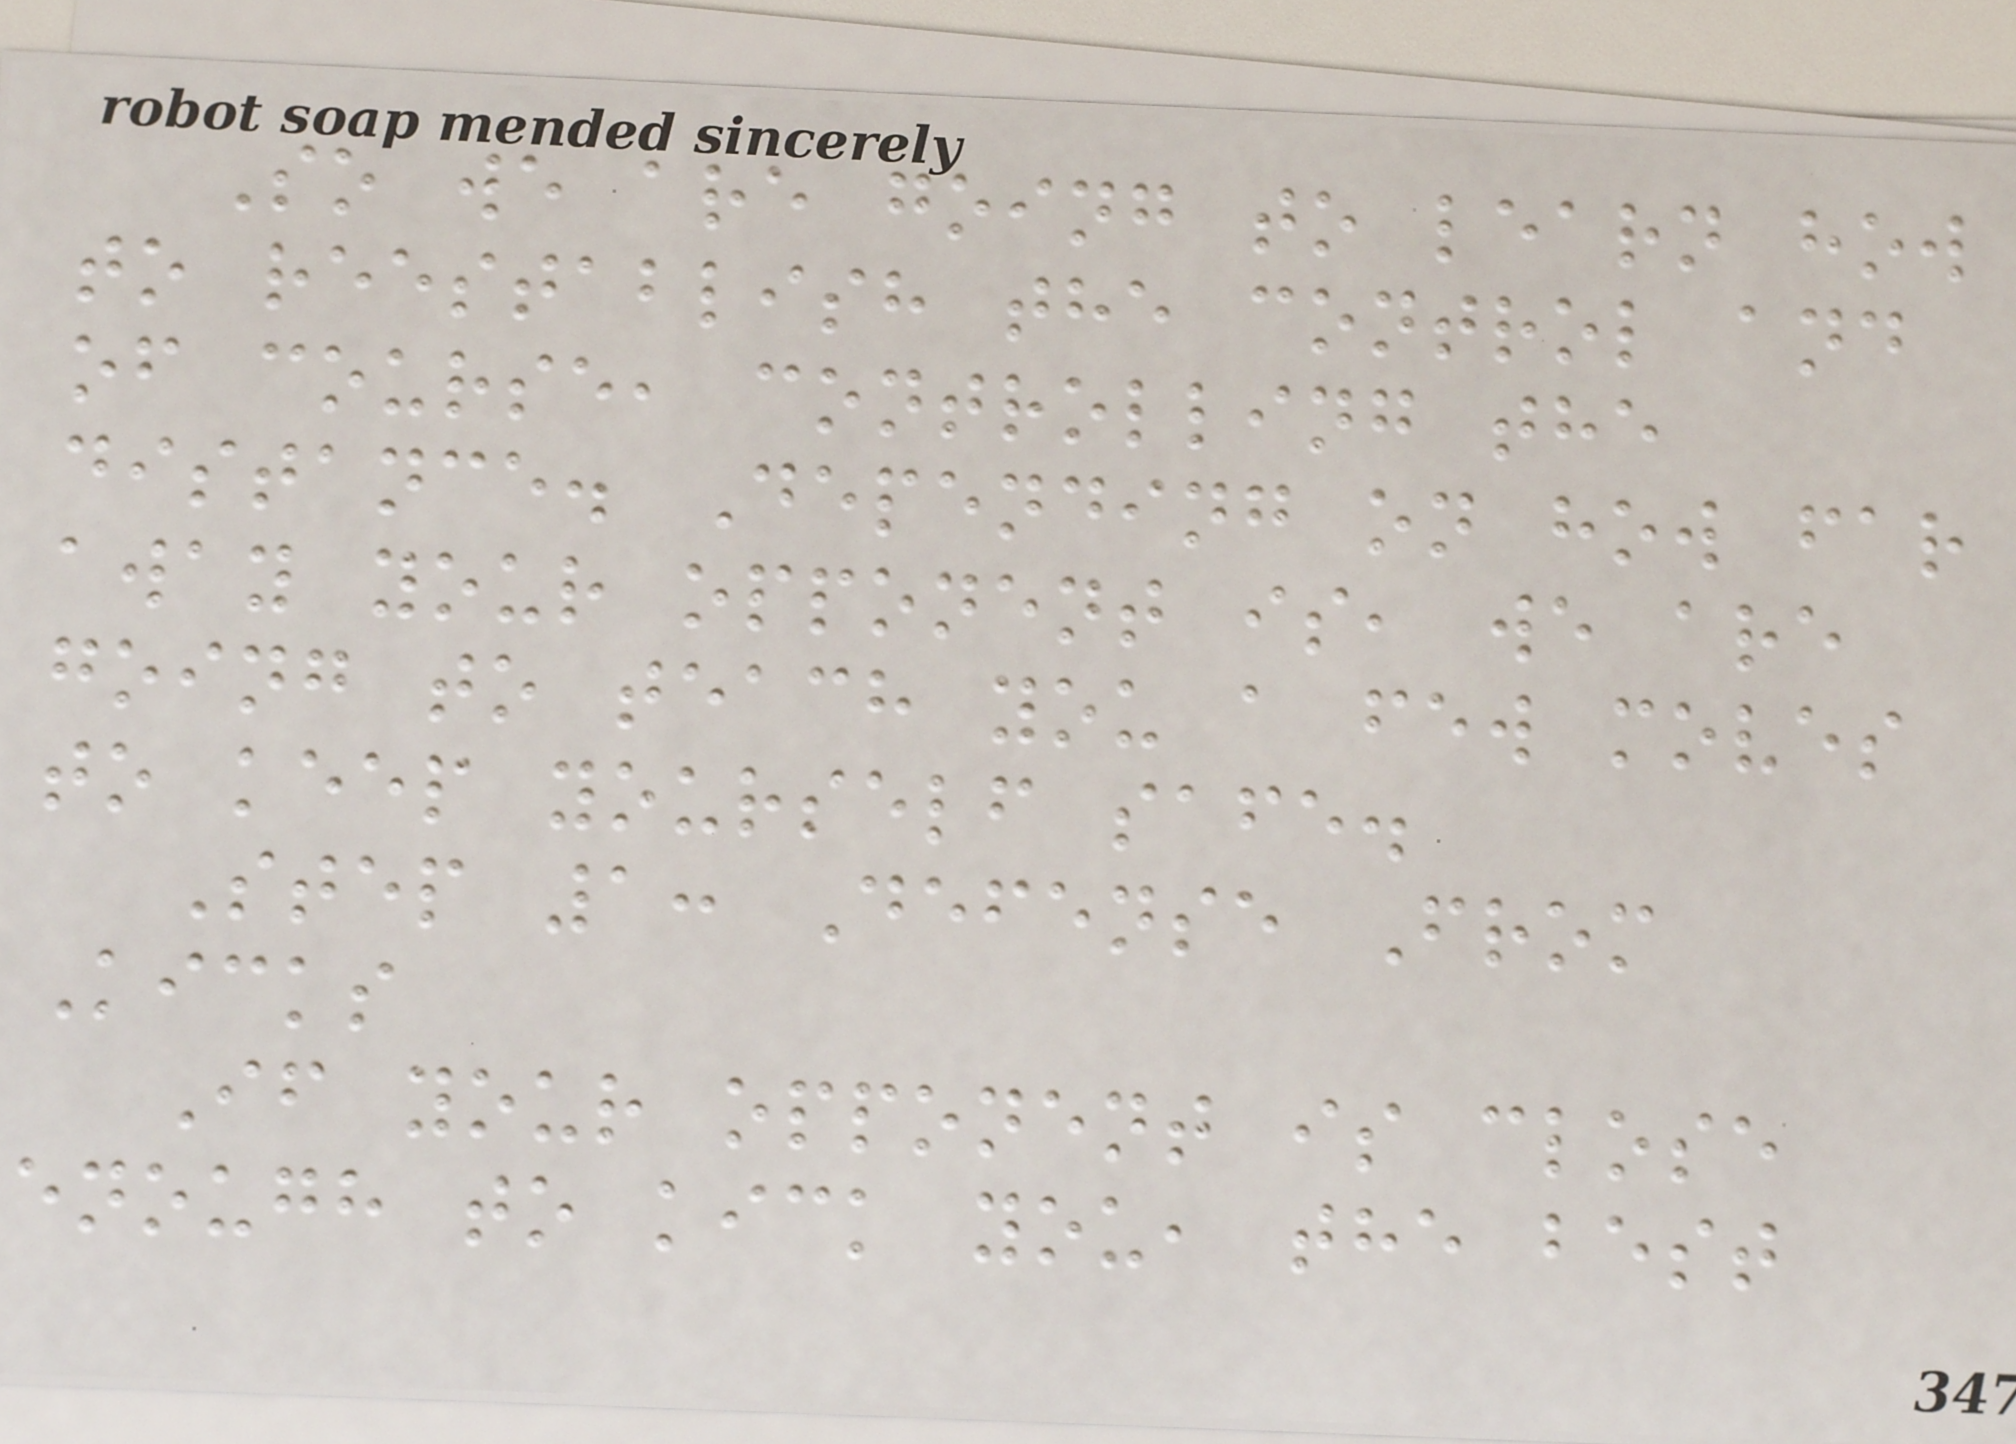So we are going to learn how
to reestablish the control and
of course, controlling the
distance. Depending on how far
away your opponent is, we are
going to teach you a few moves
to keep yourself safe.
Step 1: Defense From
Kicks
If your opponent is close
enough to kick you, the best
